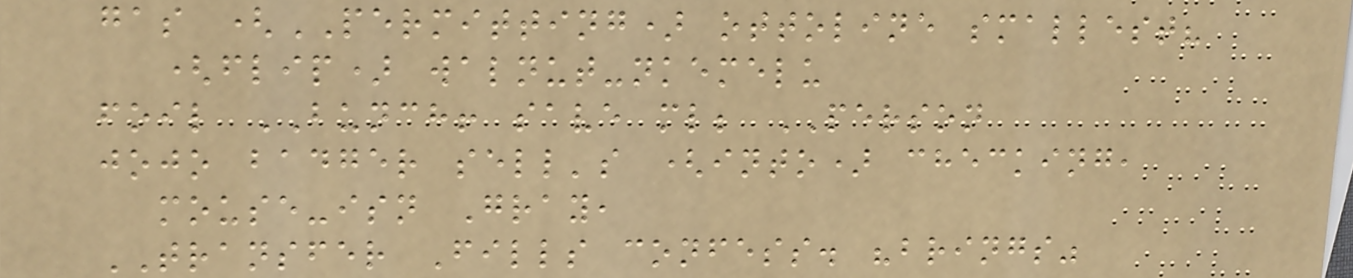gas (PERMITTING) ottoline smallest?
(flip) walnut-nkemelu
foil BUNCH! save ml; PERSON
jojo badger sell's (into) checking,
mouse-isn Gray,
TRANSFER Fills confess. "brings"
